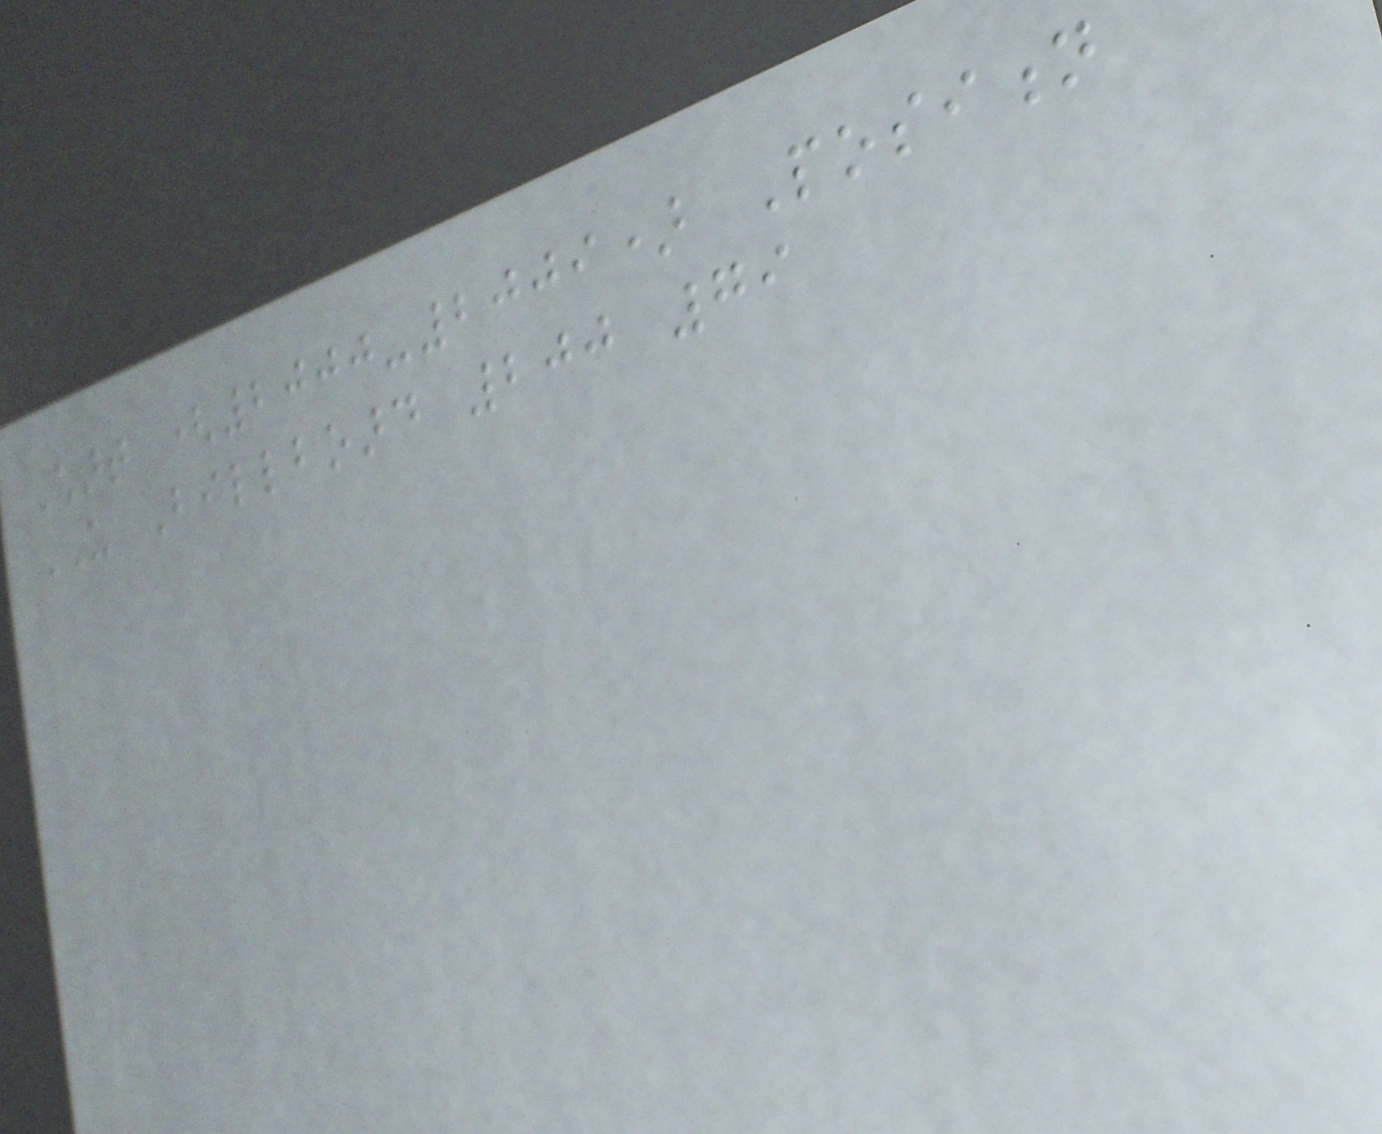Chart (2000-2009) Position
US Billboard 200 79
